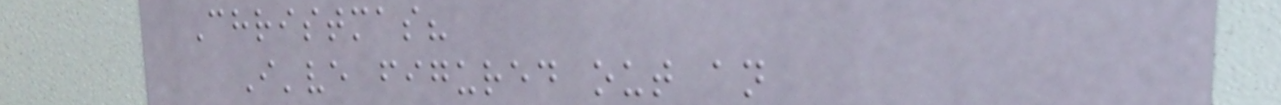Christmas?
I've figured out an
